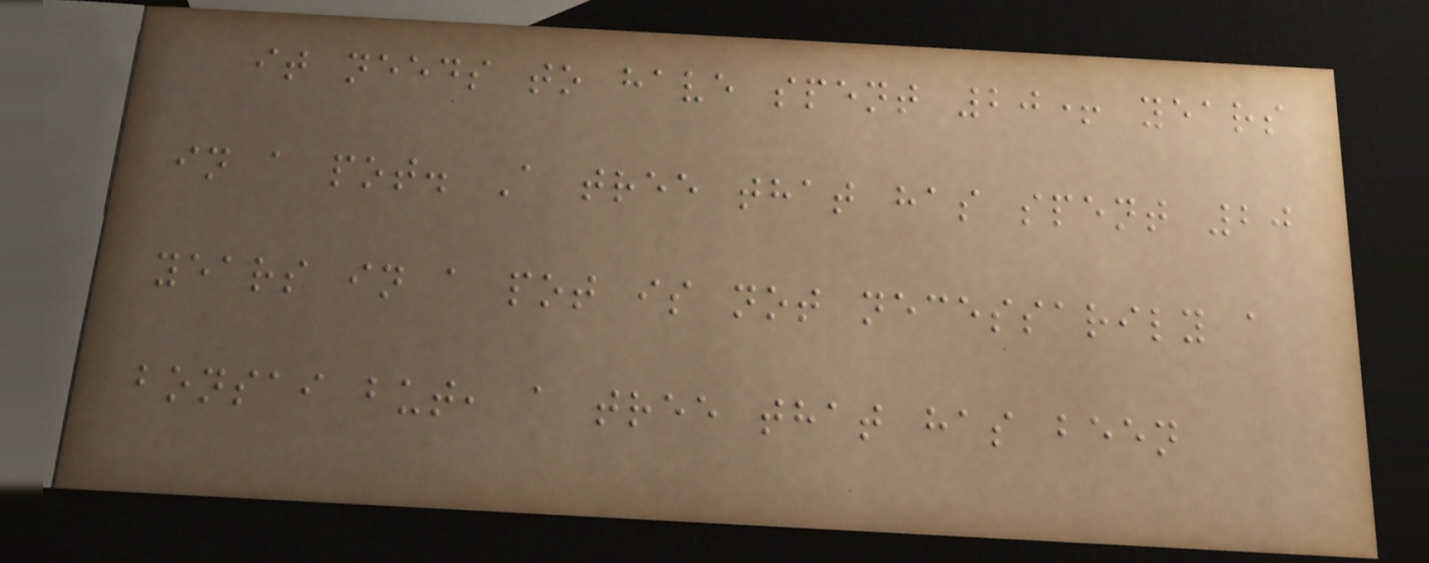it needs to have spent 20+ years
in a pot. A tree that has spent 20
years in a pot is not necessarily a
bonsai but, a tree that has been
